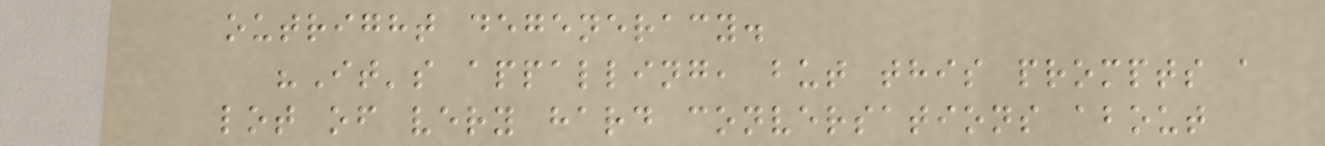outright degeneracy.
"It's appalling, but this prompts a
lot of very hard conversations about
